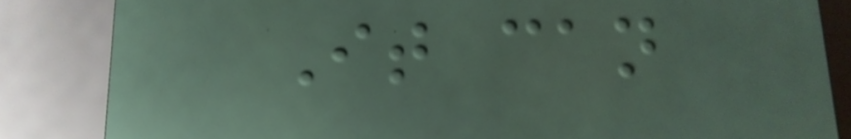It can
